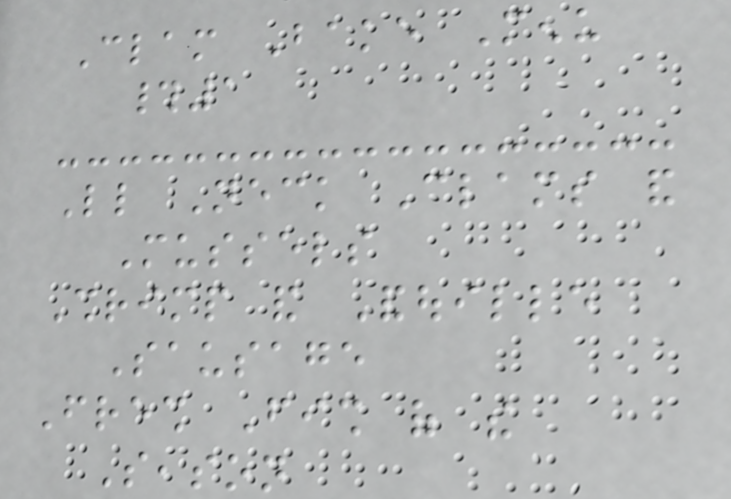Clam Bake Menu
#1
Little Neck Clams and
Mussels
Shrimp and Andouille
Sausage
Fresh Fish of the
Season
